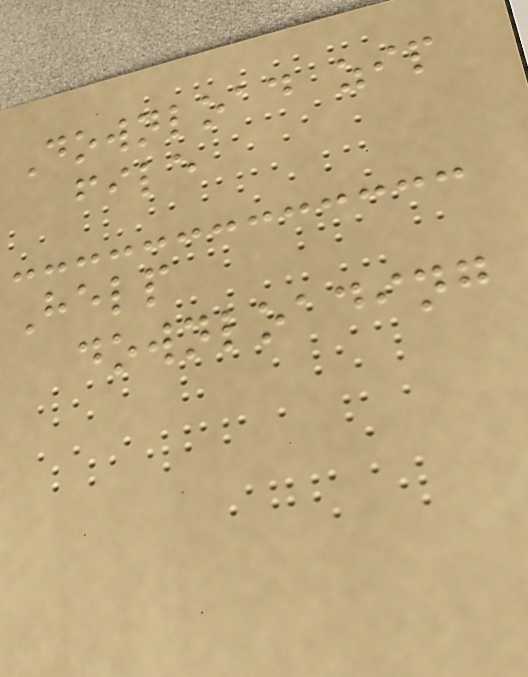Download zip
file
Help
downloading
